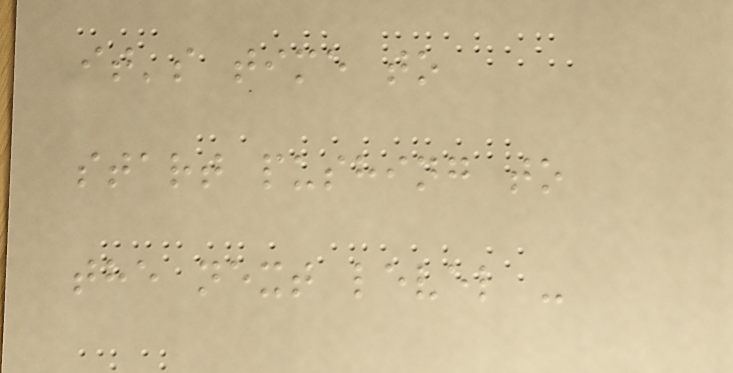it's time to
start pushing to
the next level -
